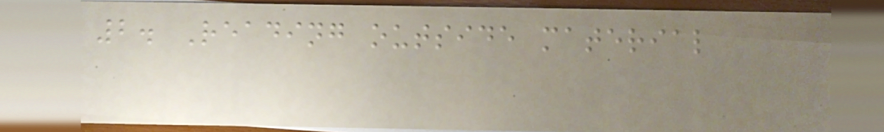2. Reading outside material
